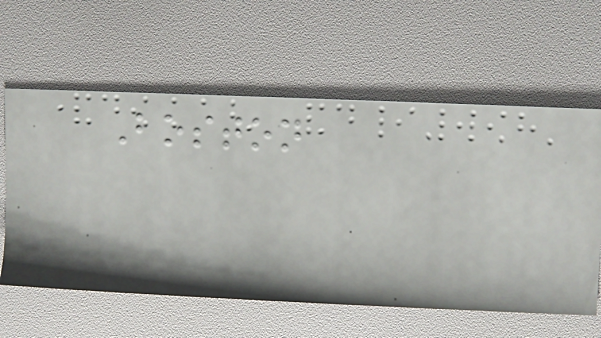Boston
